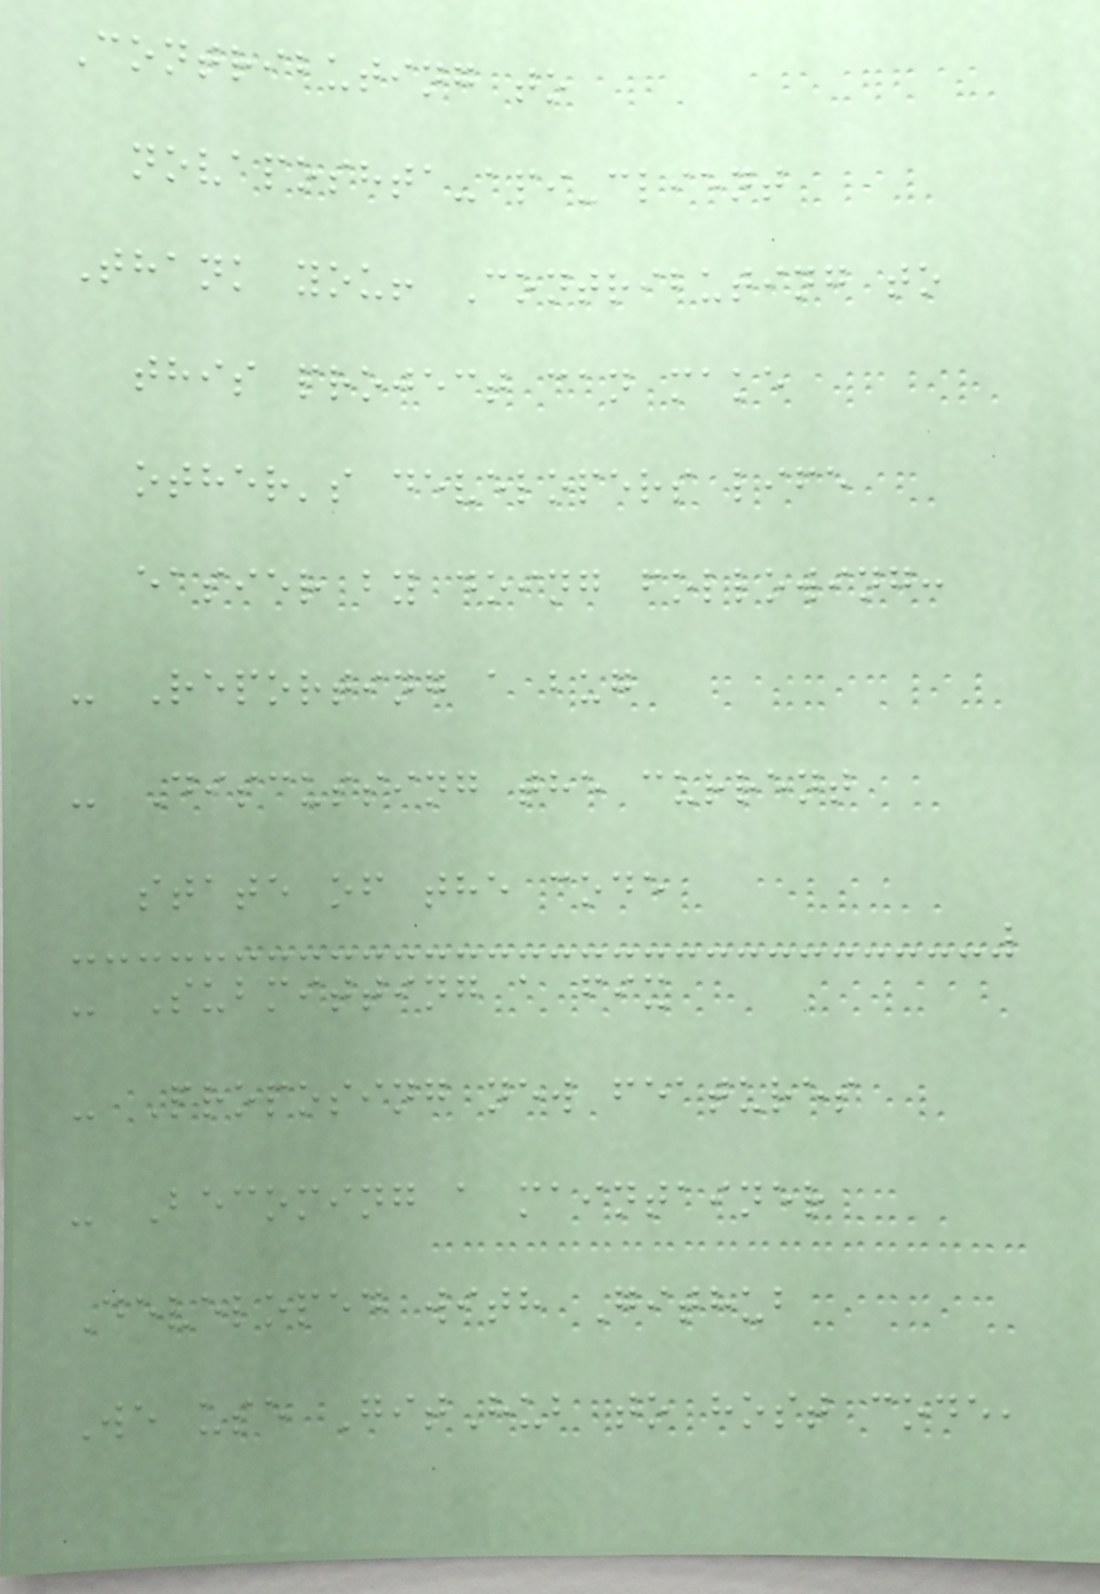Contributing to
novaposhta-api-client
Thank you! Contributing to
this project can make
other's developers life
easier by doing following:
- Reporting a bug
- Discussing the current
state of the code
- Submitting a fix
- Proposing new features
- Becoming a maintainer
Developed with Github
We use GitHub to host code,
